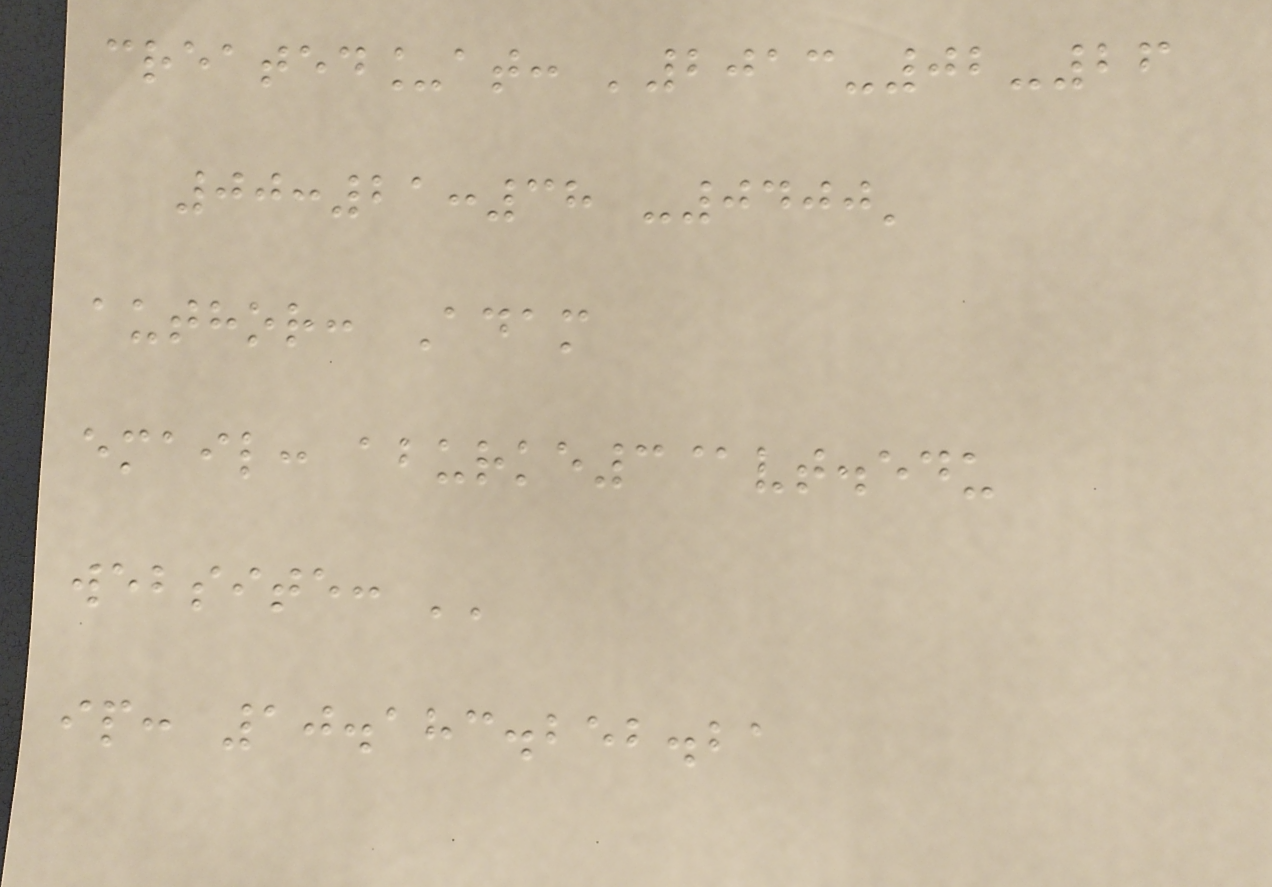created_at: '2013-02-26
00:21:38 -0400'
author: Adam
email: aburke3@vt.edu
website: ''
ip: 10.183.252.21
